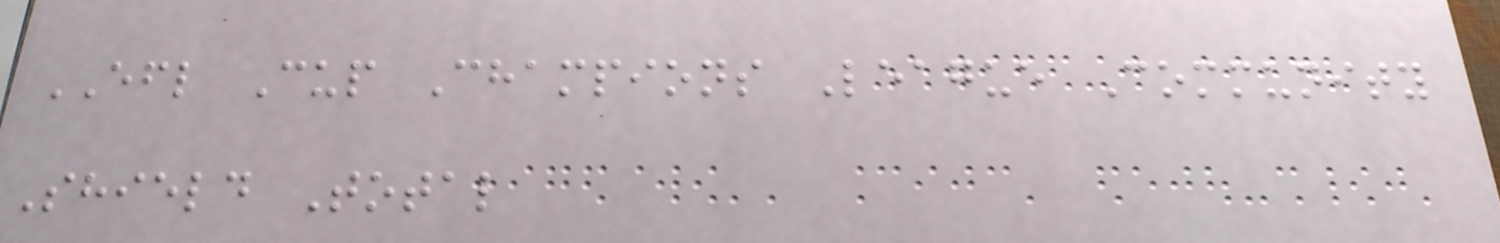EFL Cup Champions League Community
Shield Total
